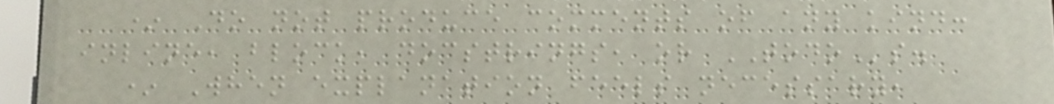* Do not produce comments of any kind:
inline, block, docstrings, or TODOs.
* When explanation feels necessary,
